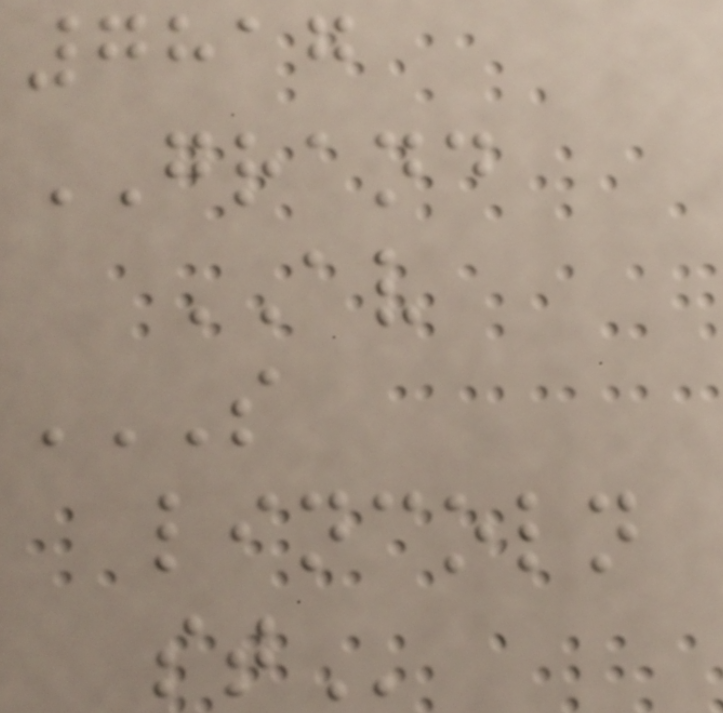7817
GRAND
AV
S
LINCOLN
ST
